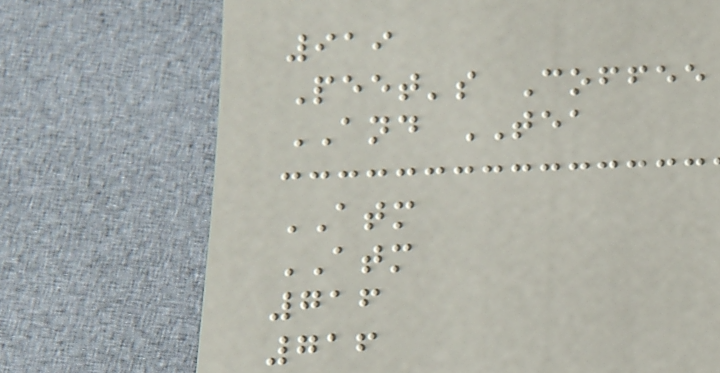919
Peet's Coffee
AND TEA
ATM
ATM
716
716
